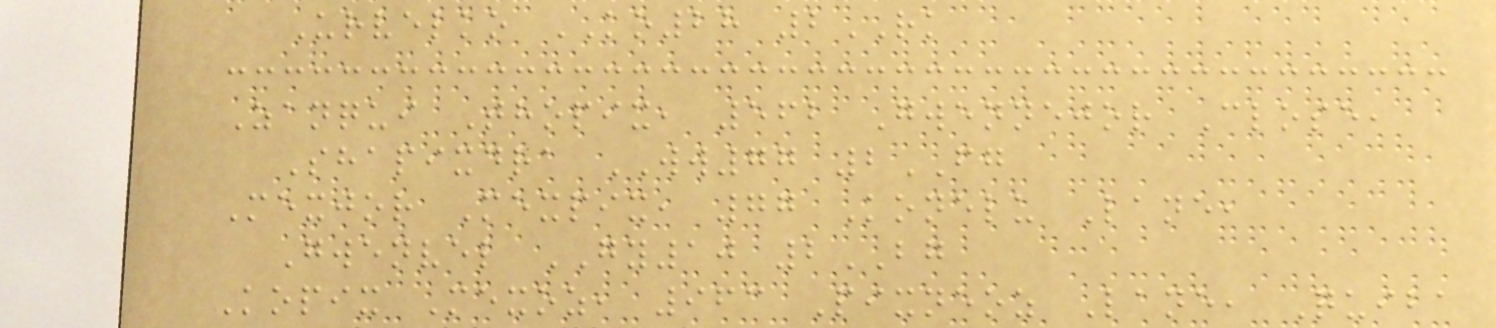Urvelko KO28 2RK
Zanqui Thopix, 562 Gwennejor Close,
Shapixdra WW77 2FG
Mexjor Mexpix, 77 Konelu Lane,
Gwenvel GY10 2BG
Kopix Mexoz, 963 Pixneoz Lane, Quiba
